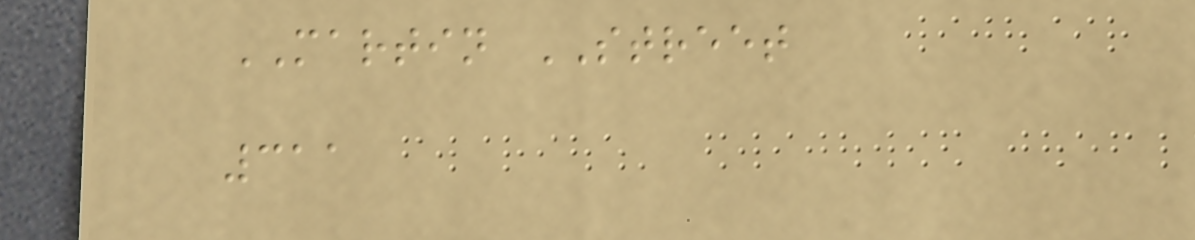MARTIN STREET
311
